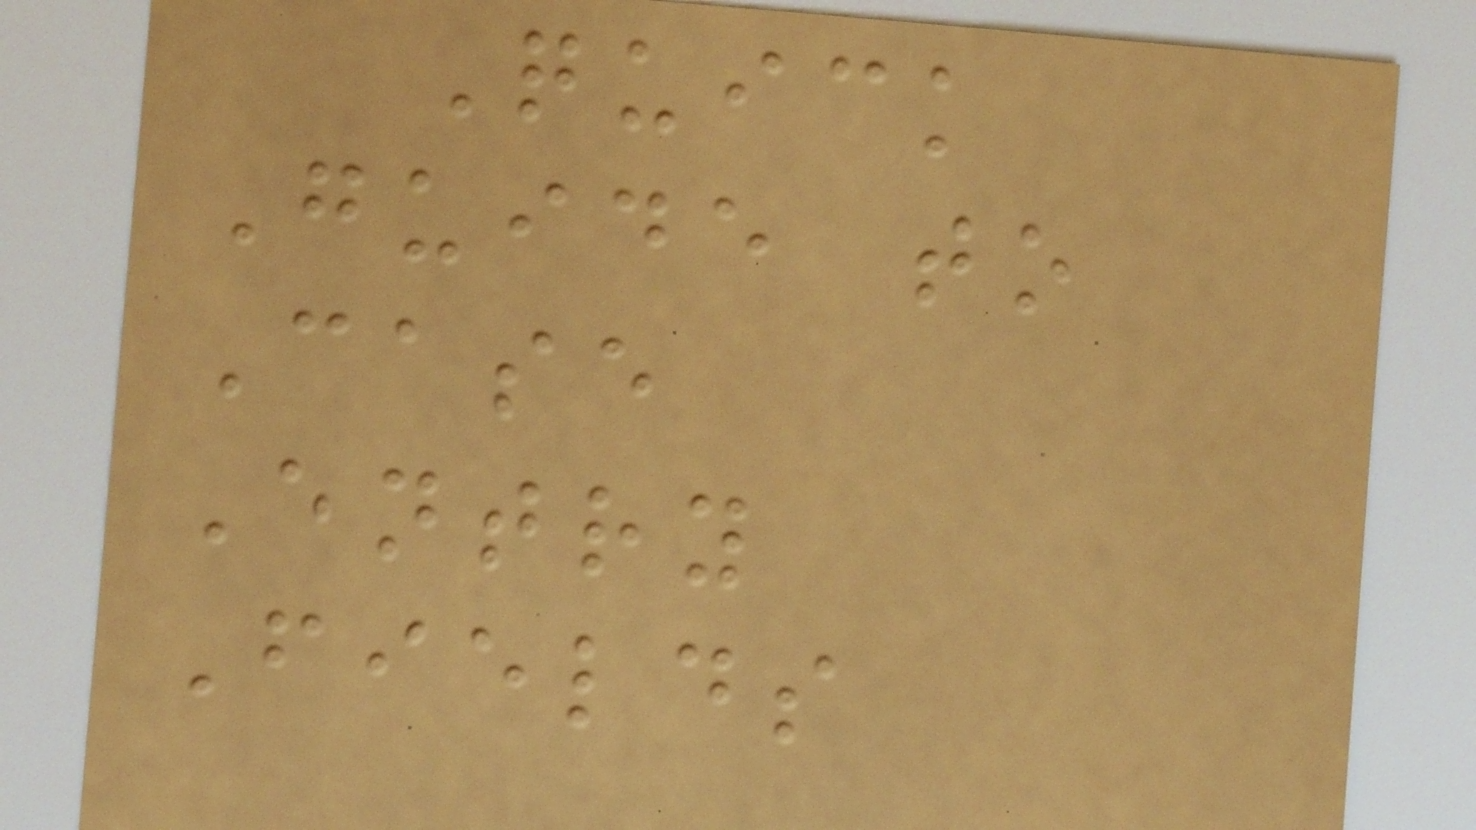Quick
Guide to
Case
Entry
Fields
